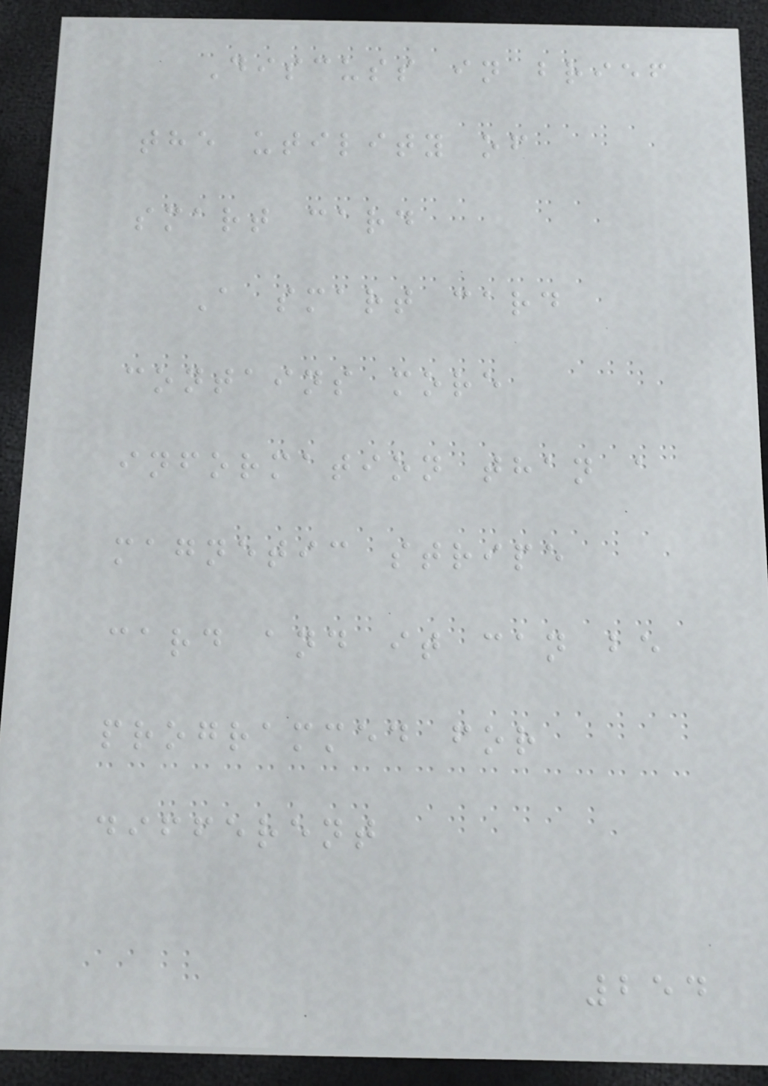Discuss in brief
the utility of
smart card
A smart card
contains more
information than a
magnetic stripe
card and it can be
programmed for
different
254
